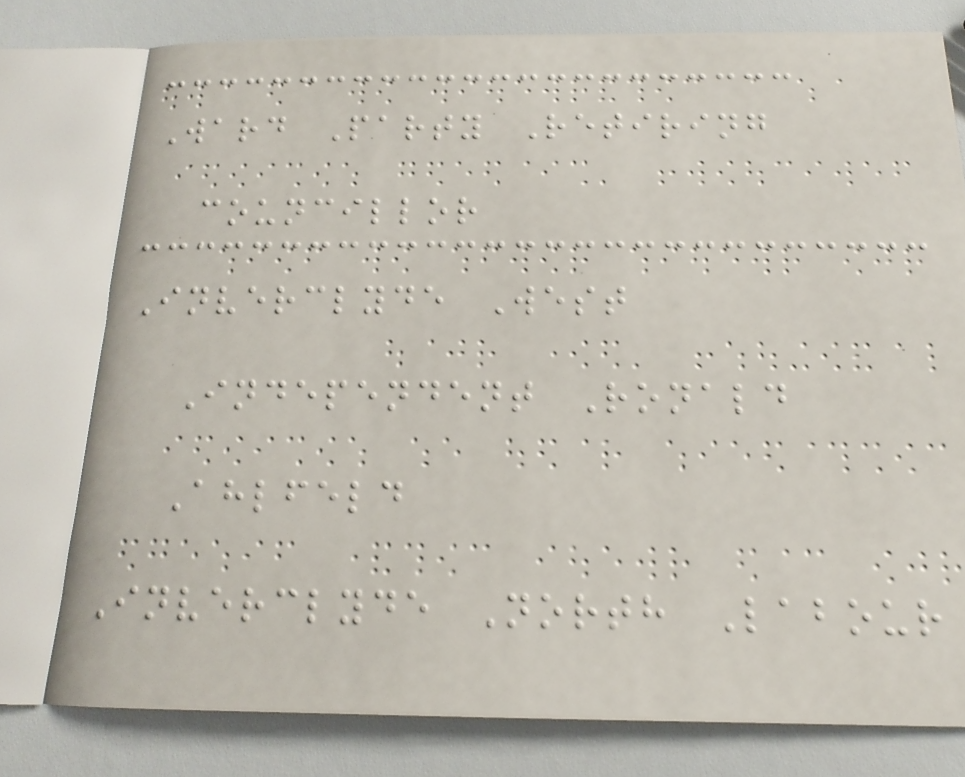Ward Party Retiring
councillor
Inverclyde West
Independent Ronald
Ahlfeld
Inverclyde North Labour
